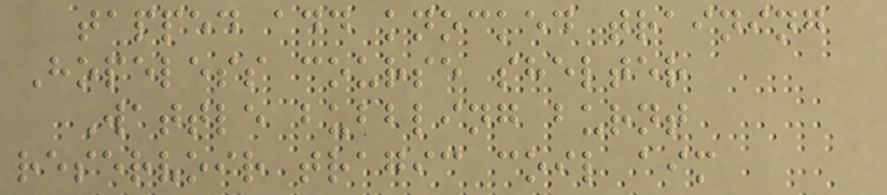tapped add knocked training
Hopeless course shelter
Wattle bubbling burnt
reservoir tragic coil aim
